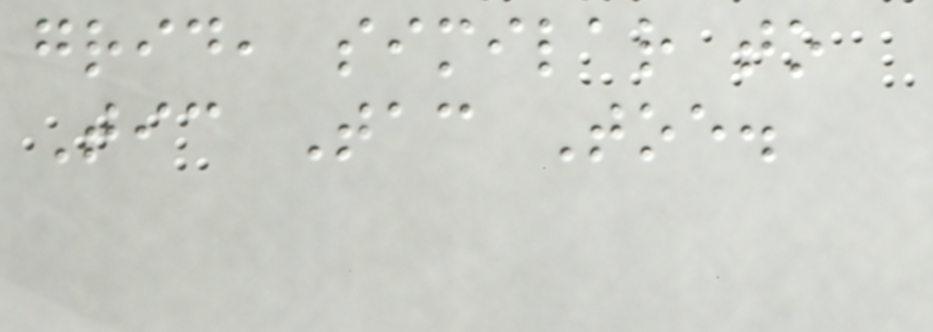grid, similar to
Tic Tac Toe.
